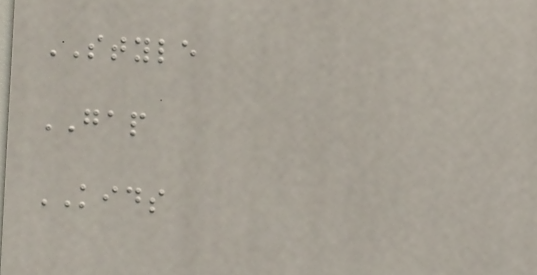STYLE
GAP
KIDS
